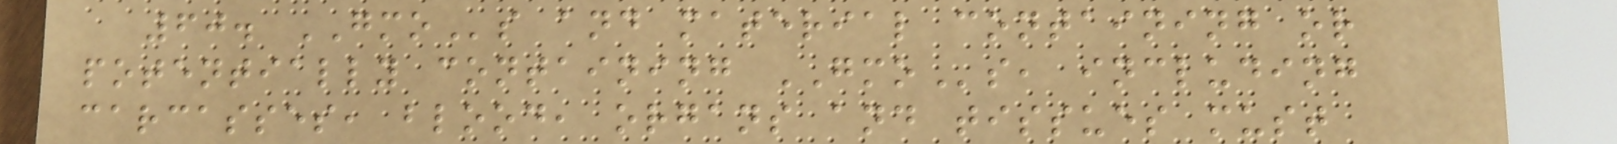60. GMOs and material containing or
potentially containing GMOs, including
carcasses, blood, organs and tissues must
